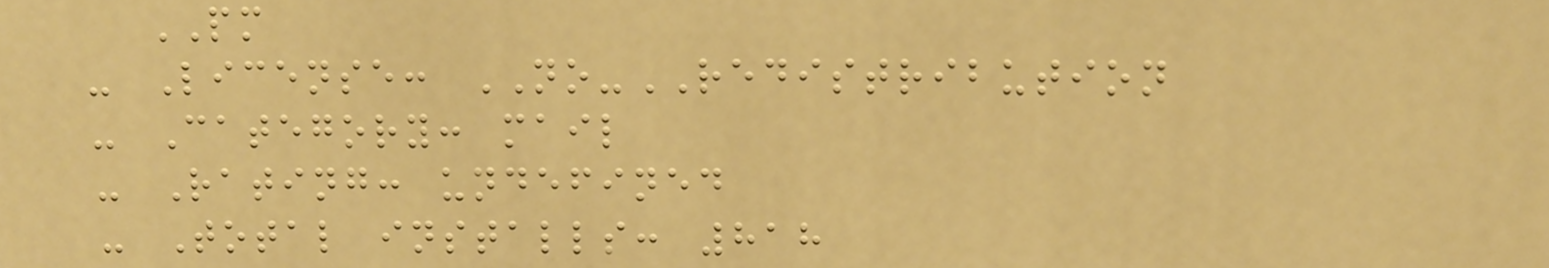PM
- License: NO-REDISTRIBUTION
- Category: mail
- Rating: undefined
- Total installs: 818
